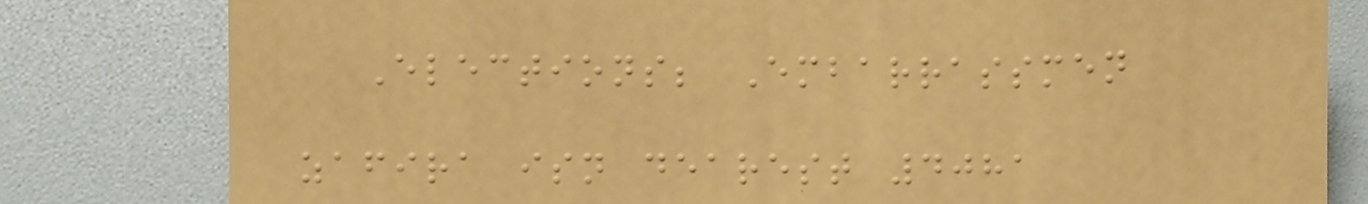Elections; Embarrassmen
zafira isn dearest 4081
